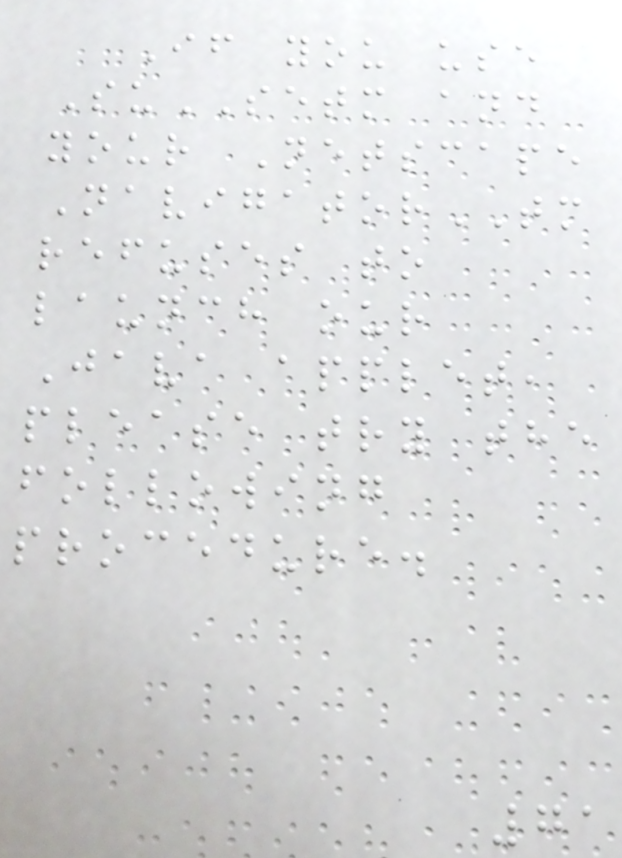If you use
SuSETM and
your Netscape
NavigatorTM
refuses to
launch our
Java applet,
please try the
following
procedure.
71
